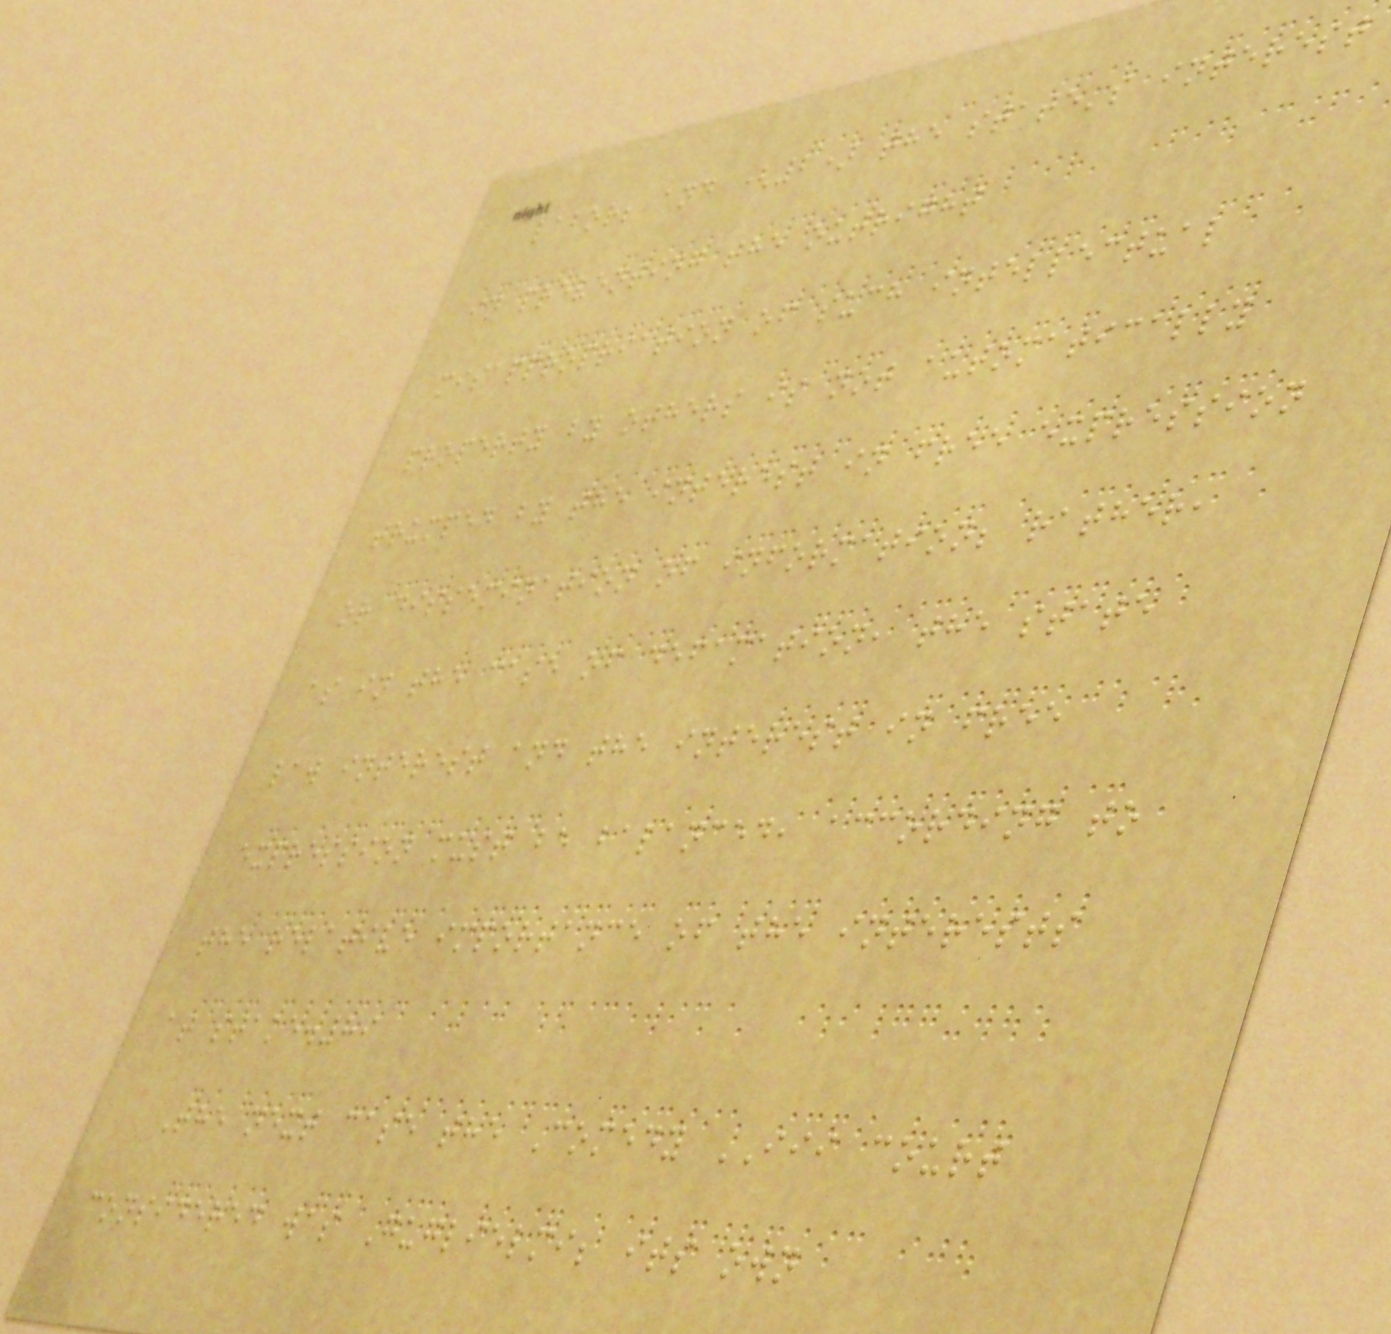labor; and (2) the state's interest
in preventing the outright
misappropriation of such intellectual
property by others is not automatically
trumped by the interest in free expression
or dissemination of information; rather,
as in the case of defamation, the state
law interest and the interest in free
expression must be balanced, according to
the relative importance of the interests
at stake.89
The next case the Comedy III court
considered was Guglielmi; its own
